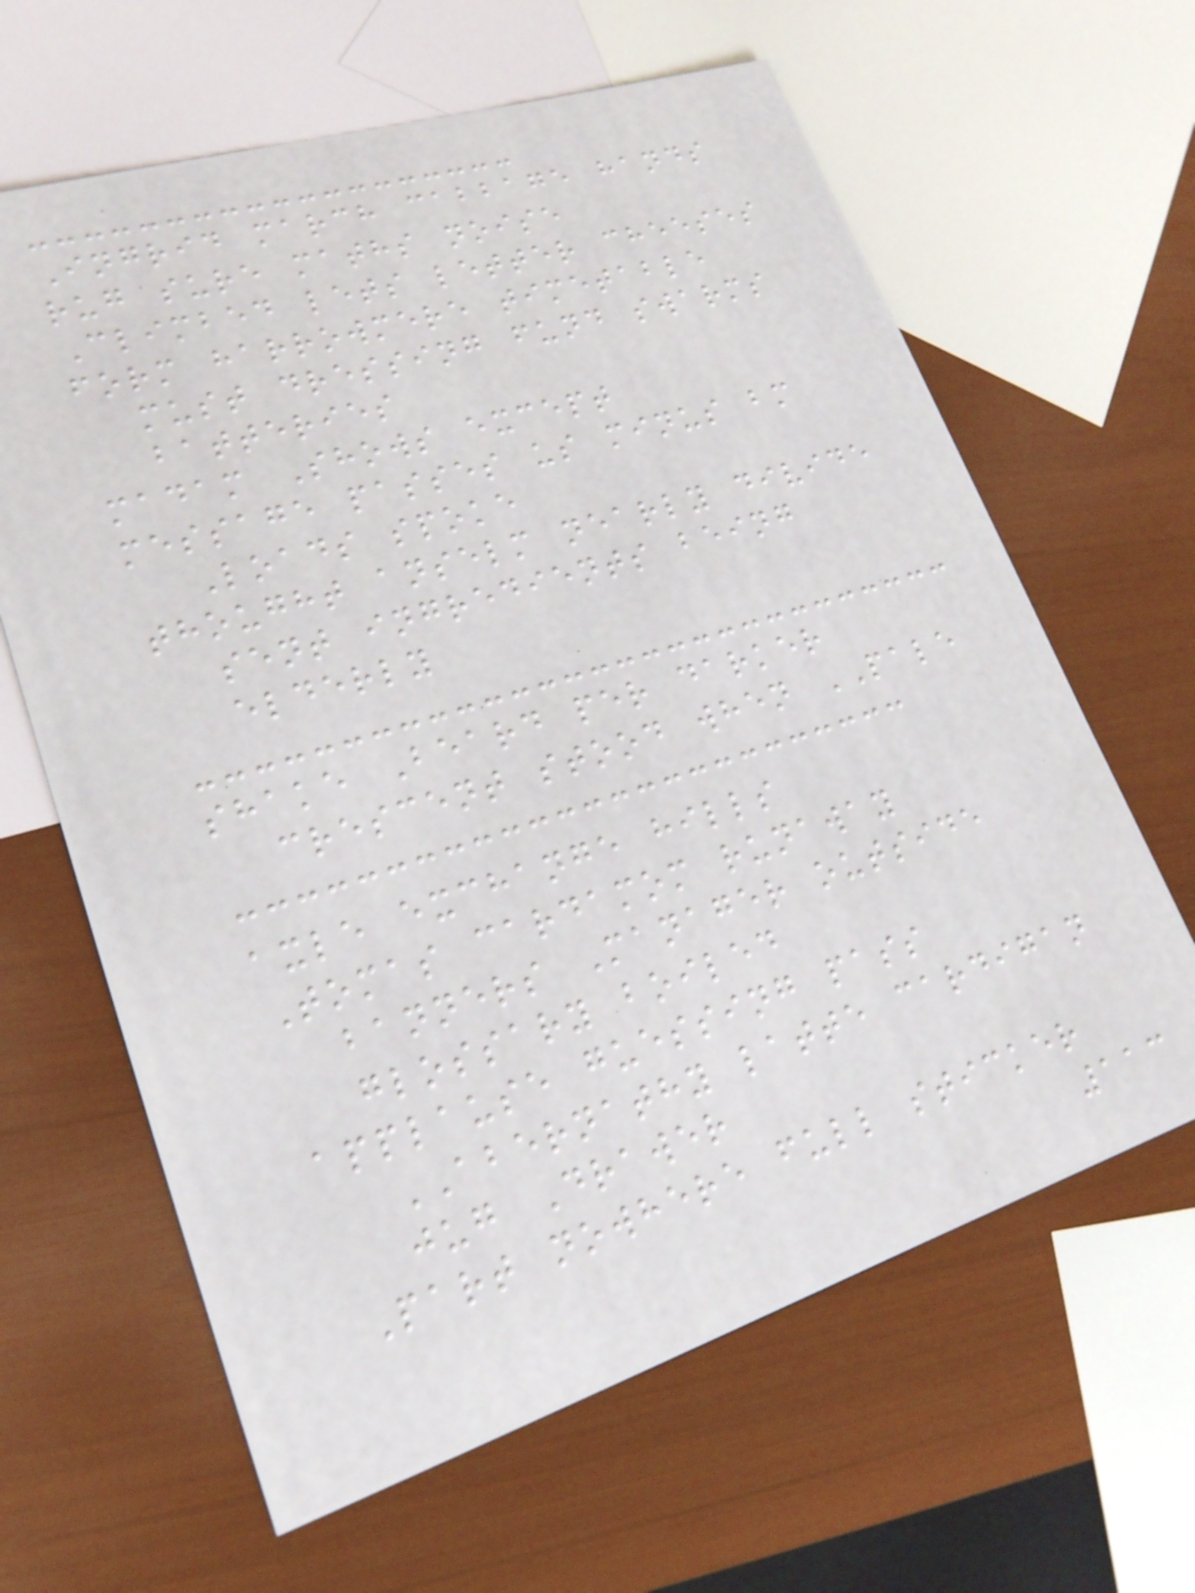Ingrid march cabbage hands
rug sure maths noise
Climbed lets letter cheeses
form harrowmere timetable
must dressing fund swarms
batteries
madam Shows except
message passes us minus bm
Loads spoke
thought anselm nearly divide
sent ingredients being
elderly
shake Beard per darker
crescent stood when PALE
axle exchange hills
Tomas cardamom runaway
banners Manager outside
glossary boiled
applause guessing pass
ABERNATHY latte cardigan
jug Drawer
Part nowhere full sticker
113
